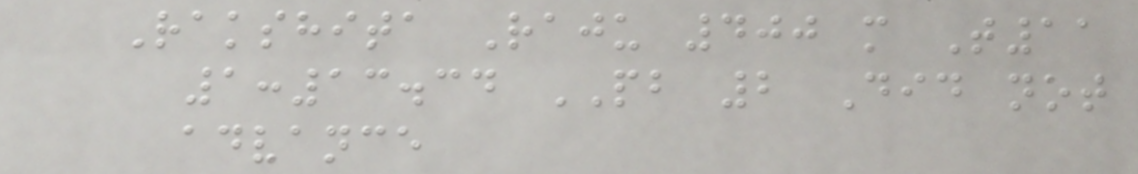Rakshita Raju 400 m T11
1:13.34 PB 2 Did not
advance
